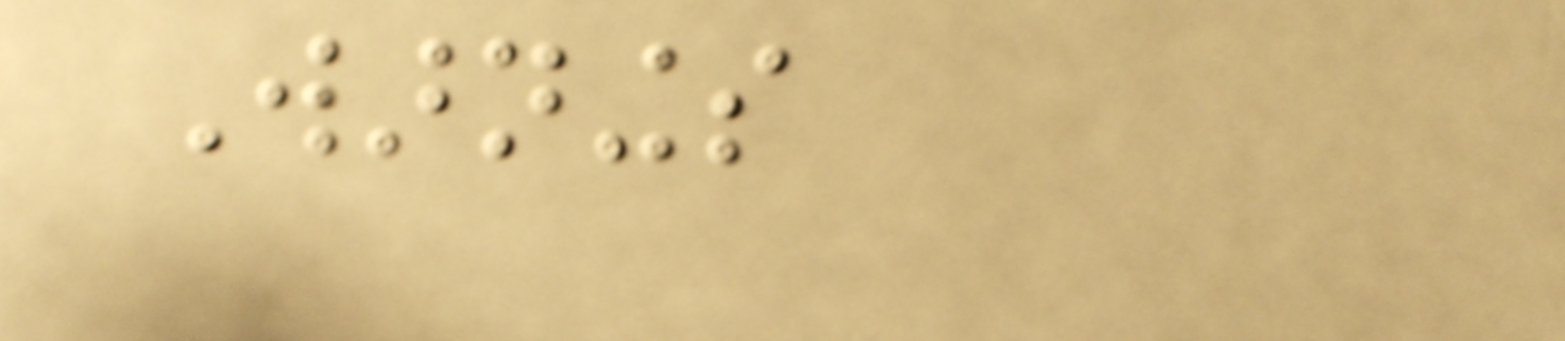Warnings
